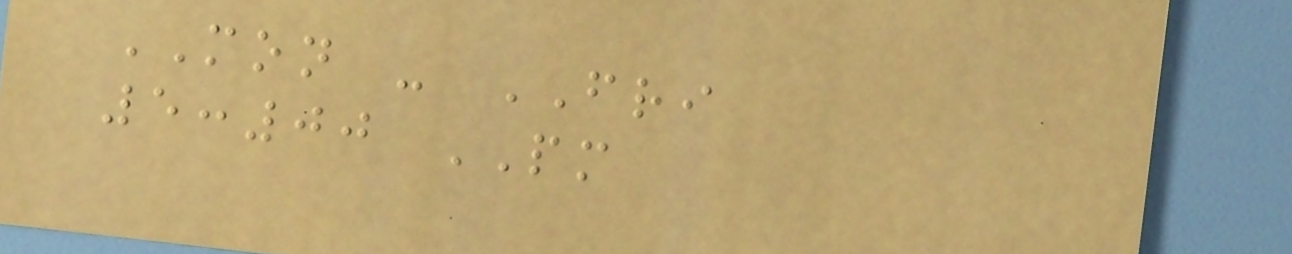MON - FRI
5:00 PM
